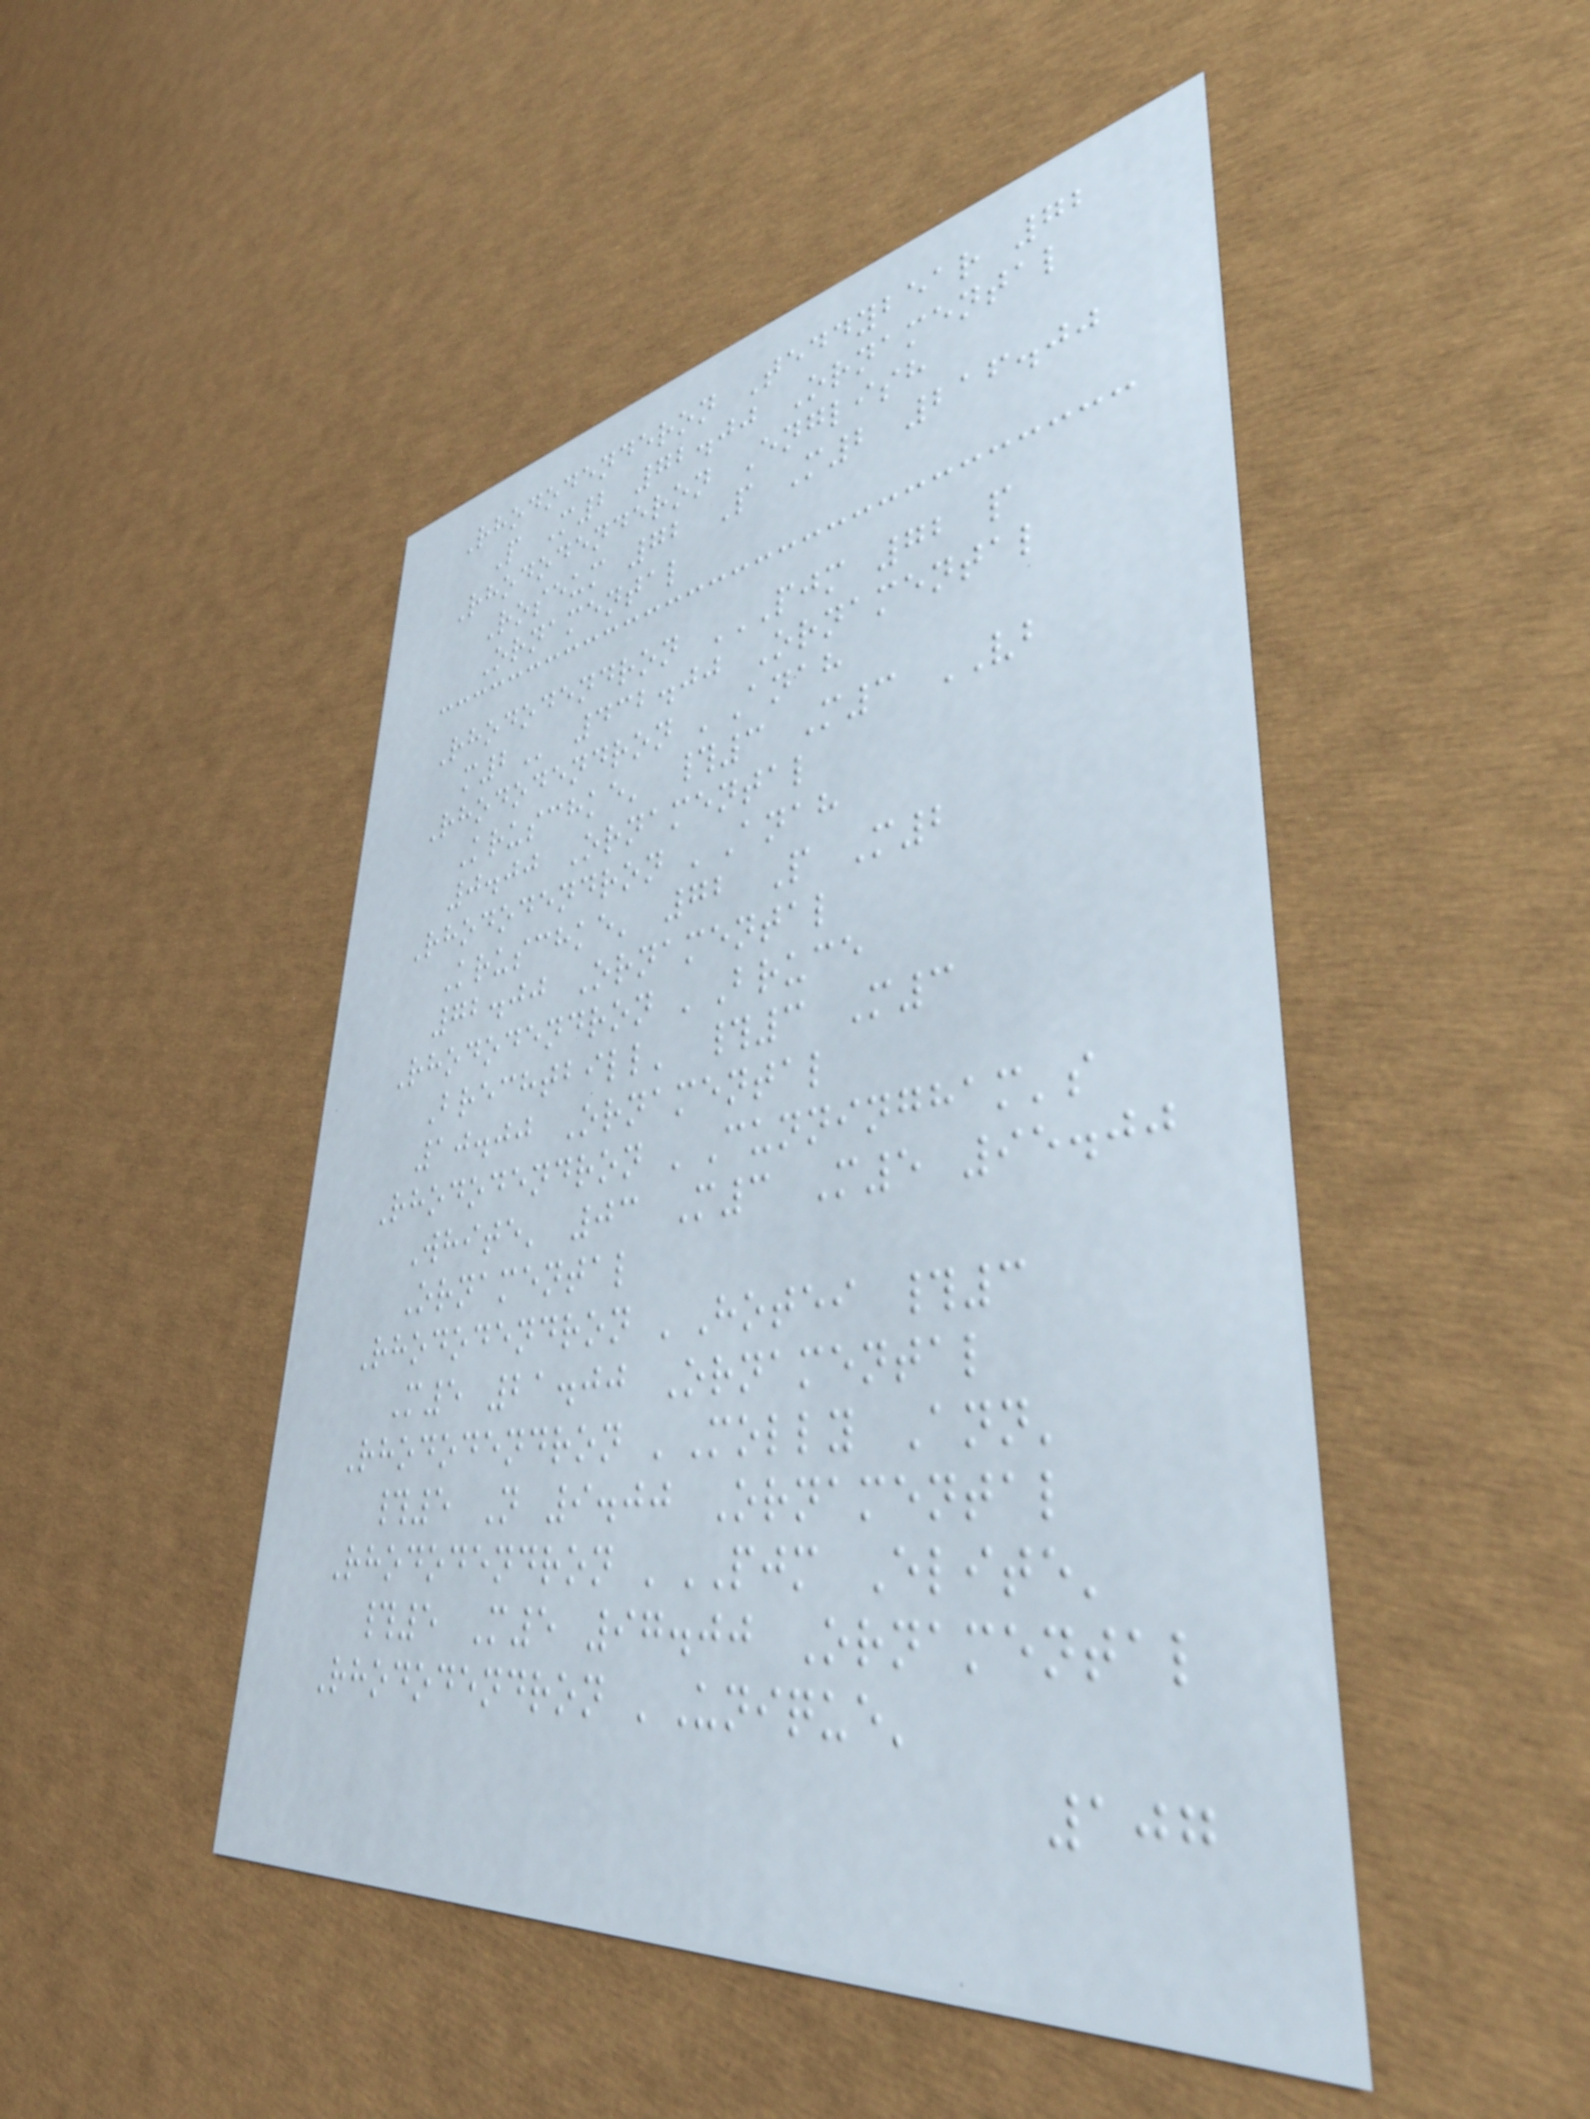Rhododenderon Teddybear 72
P M2 72.00 Ornamental
Rhododenderon English
Roseum 72 P M2 216.00
Ornamental
Rhododendron PJM 72 P
M2 432.00 Ornamental
Rhododendron 'Anah
Kruschke' #3 M3 VB
0.00 Ornamental
Rhododendron 'Anah
Kruschke' 72 P M2
72.00 Ornamental
Rhododendron 'Bruce
Brechtbill' #3 M3
10.00 Ornamental
Rhododendron 'Cunningham's
White' 03 M3 M5 95.00
Ornamental
Rhododendron 'Hotei #3
M5 21.00 Ornamental
Rhododendron 'Molly Ann'
#5 N 9.00 Ornamental
Rhododendron 'PJM Elite'
#5 M5 97.00 Ornamental
Rhododendron 'Unique'
107
